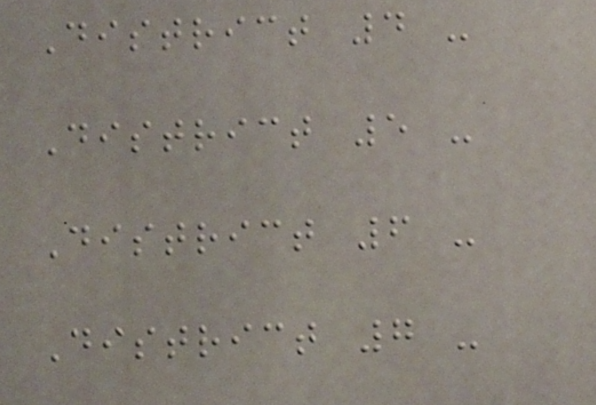District 4 -
District 5 -
District 6 -
District 7 -
